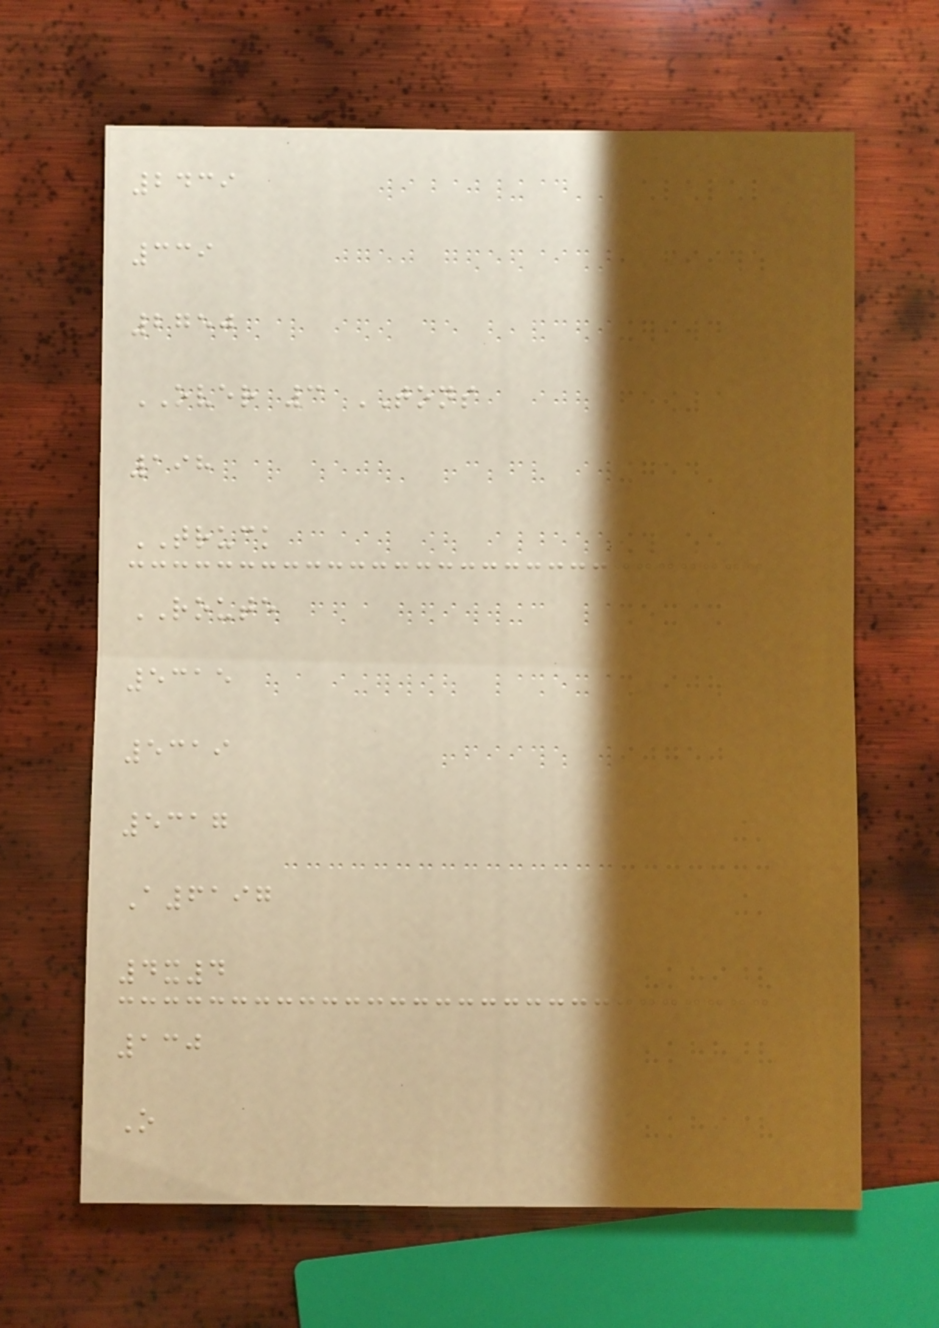2439
339
2750
OVER 3 TONS
198
TRUCK
ROUTE
5315
5319
5317
A6197
4x4
130
O
